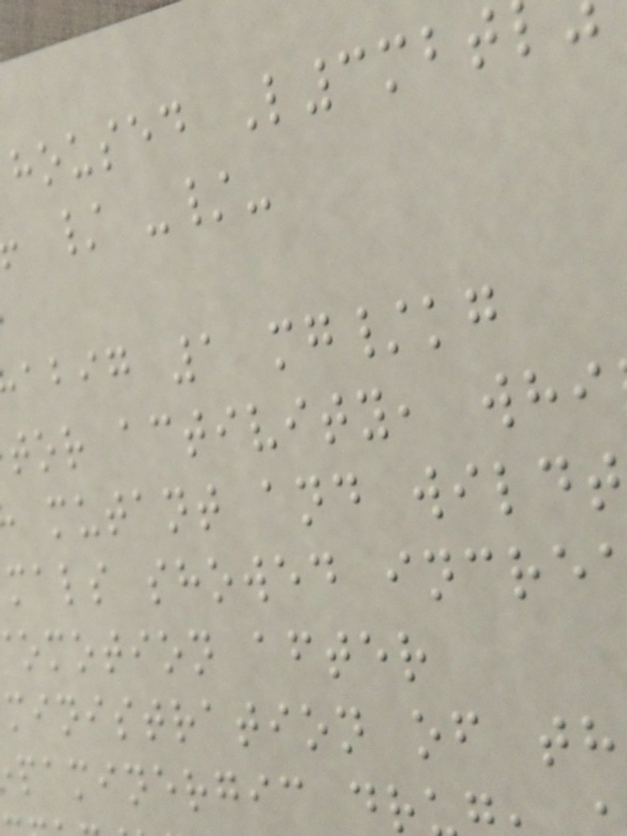housed L3mbt
/ -/-
abig 1 mg/kg
tor activity, whi
mutant and wildt
mals showed incre
omotion after
ministration of th
paminergic dr
